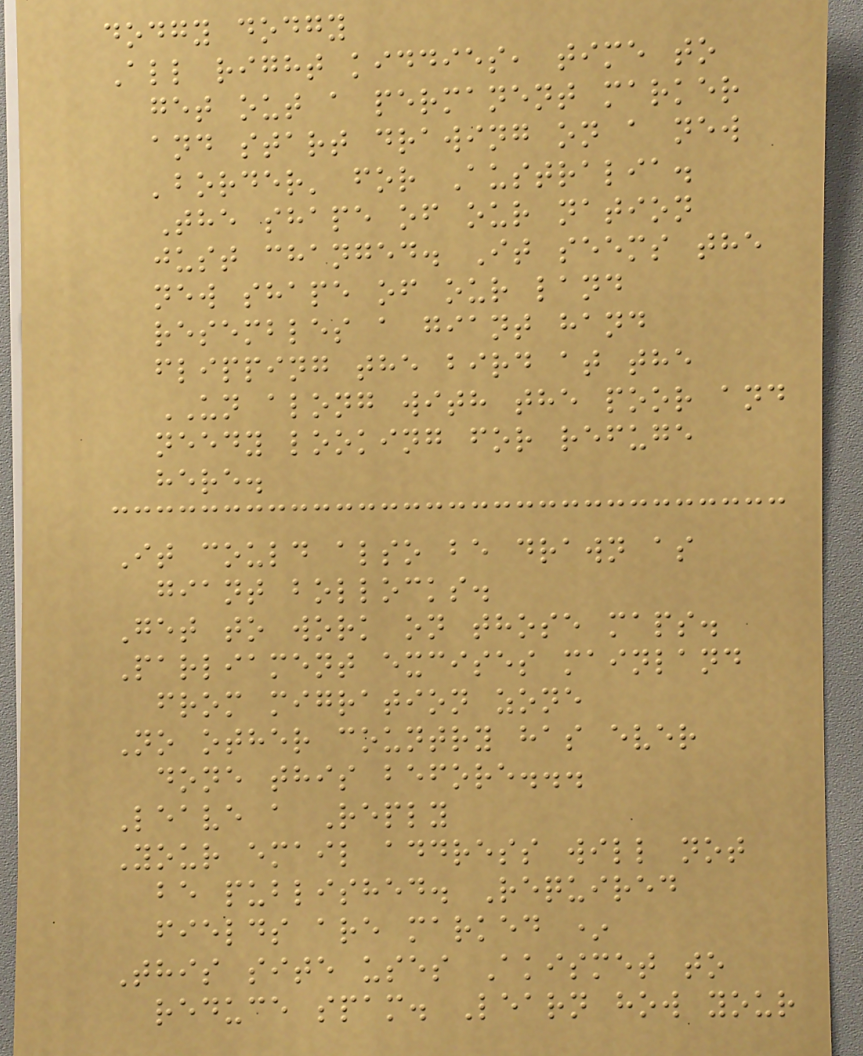dodgy dodgy
All right kiddies, time to
get out a permanent marker
and start drawing on a new
'border' for Australia.
The shape of our nation
just changed. It seems the
new shape of our land
resembles a giant hand
flipping the bird at the
UN along with the poor and
needy looking for refuge
here.
It could also be drawn as
giant bollocks.
Get to work on those maps.
Parliament excises mainland
from migration zone
No other country has ever
done this before...
Leave a Reply
Your email address will not
be published. Required
fields are marked *
This site uses Akismet to
reduce spam. Learn how your
